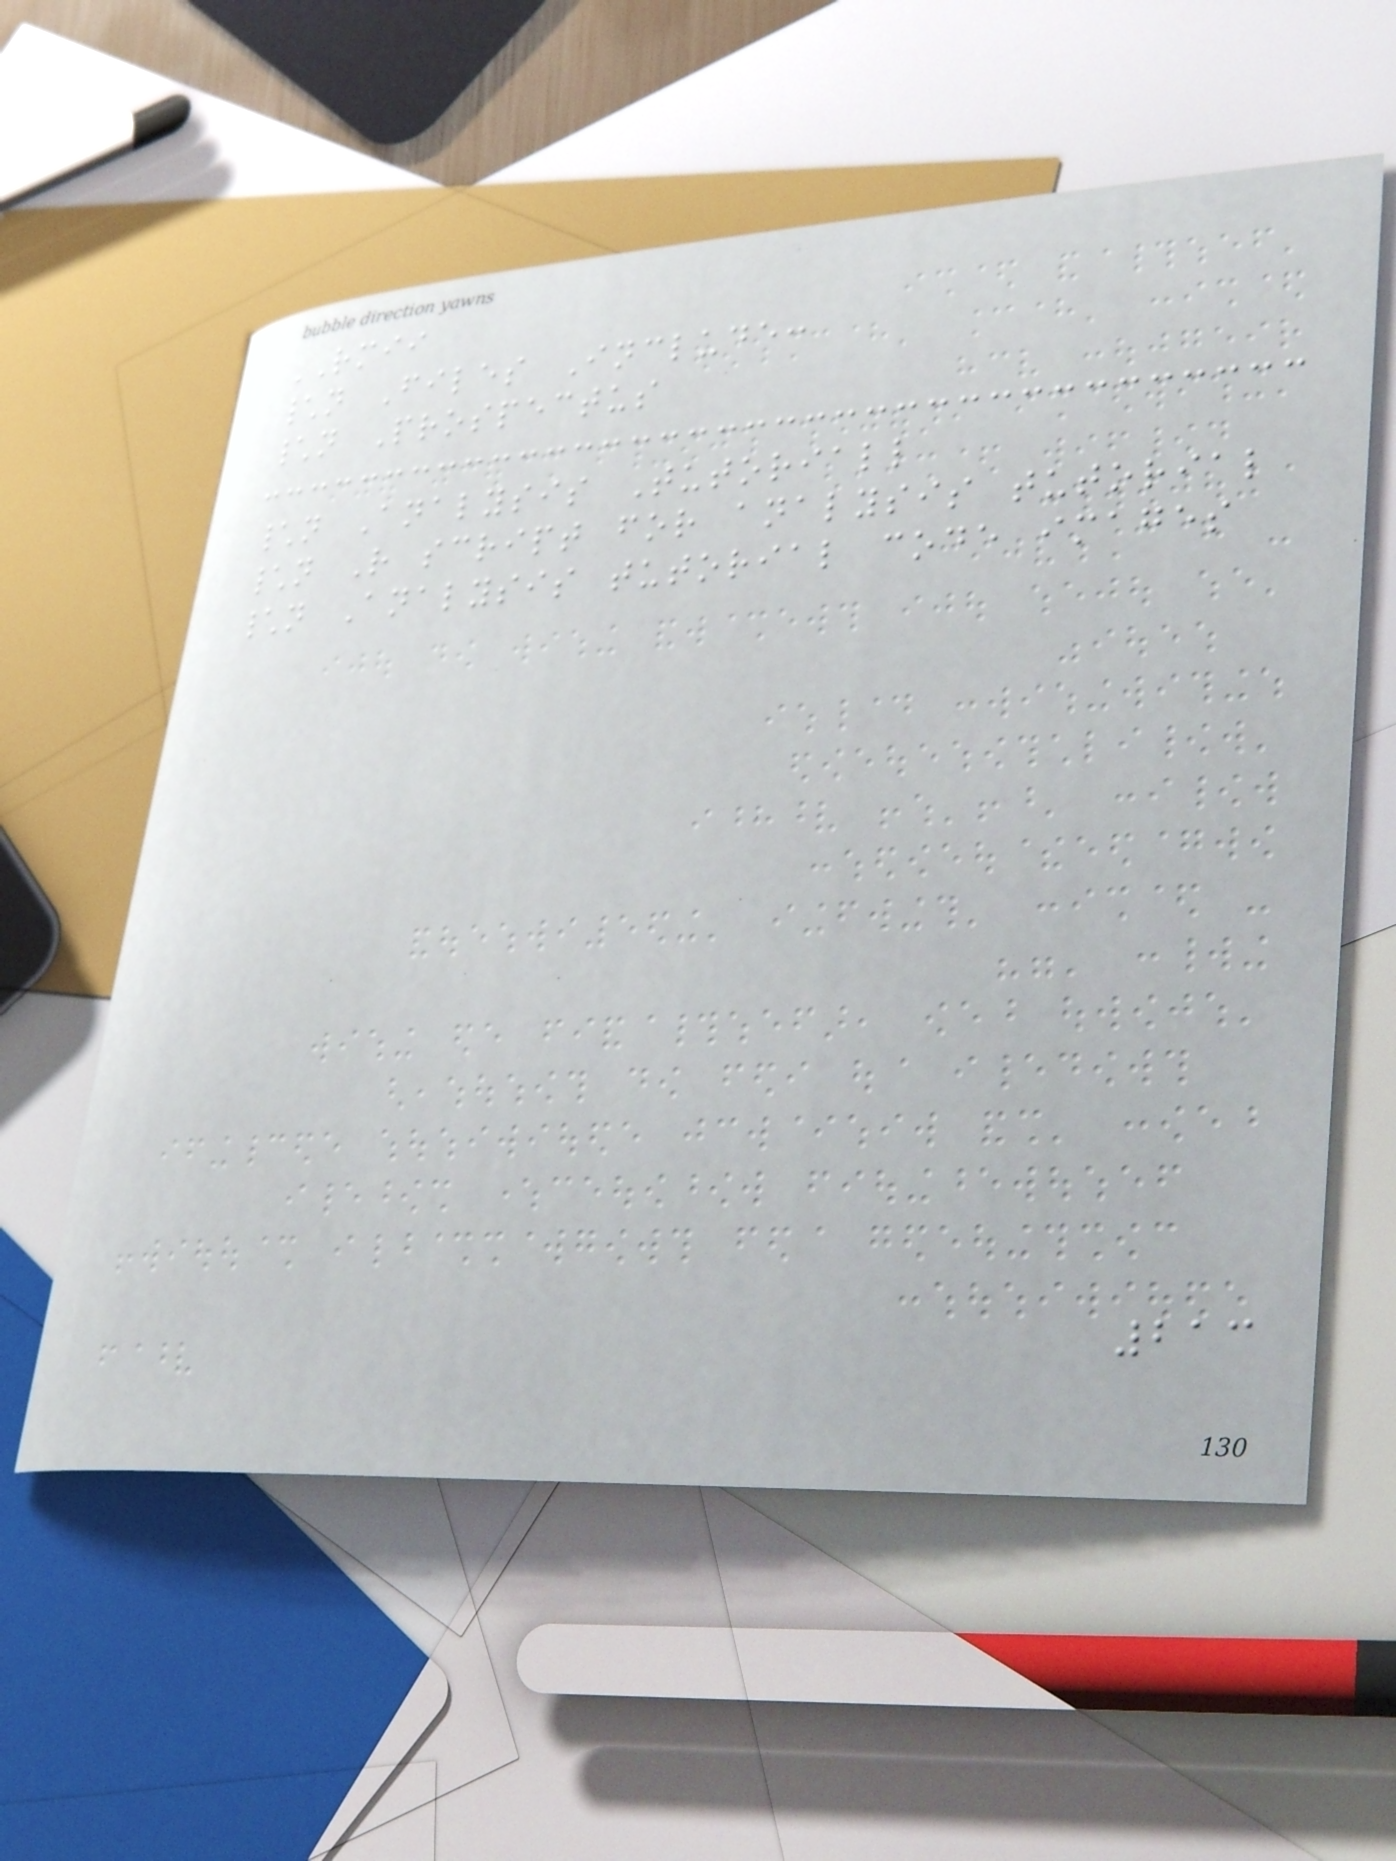RMII
\n Files Include:
\n Prospectus
\n Analysis Tutoriall
\n R script for analysis tutorial
\n Analysis tutorial code images
213
